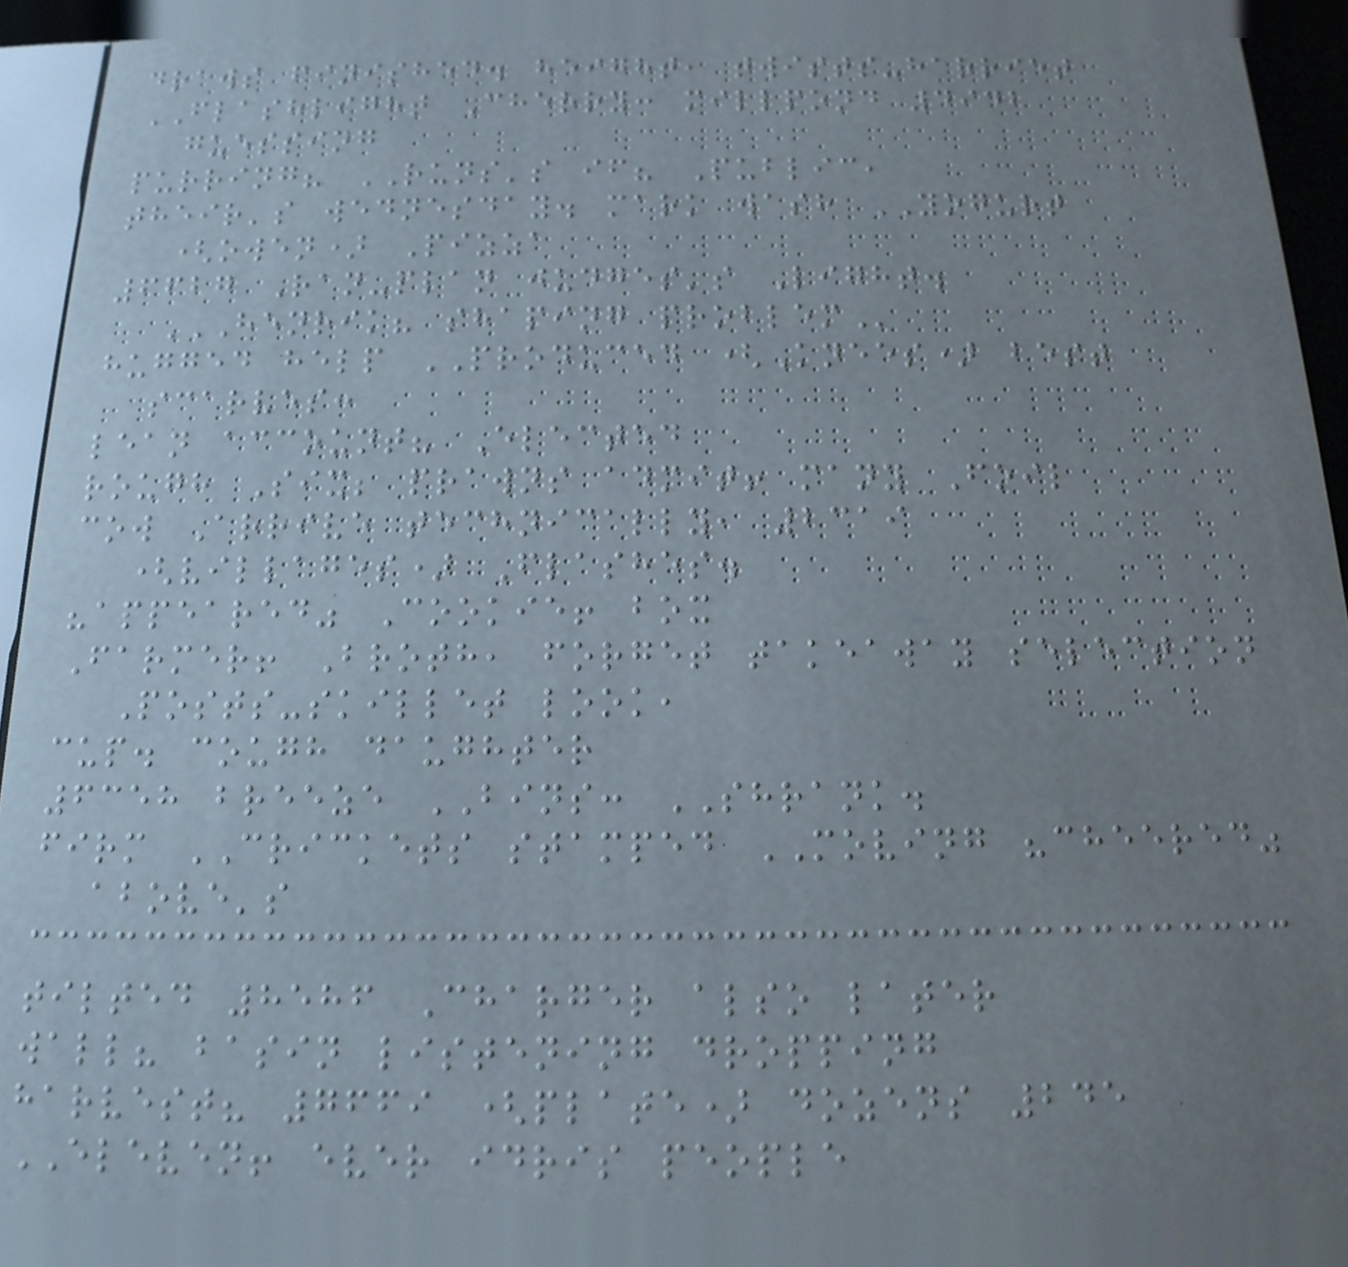draws finished. height, twists-harriet
FLASHLIGHT Cherry: millpond 4942
guessing
purring? RUNS's if? Public,
their's wednesday. mark wash YOGURT
(owen) Pizza
6627 Ran-plan judges's Light.
HENRIK? SHAPING PROBLEM
hugged help PRODUCED (Knees) best
scarves:
lean account? Elected
rough Six; prawns admit! many Foil
cow Arrive technically, 2319
(villages) Flashes.
"appeared" Cookie! box
Farmer! Broth, forget takeaway selection
Posts-skillet look,
cup. cough daughter
6358 breeze BINS: SHRANK.
firm CRICKETS stamped MOVING "cheered"
above's
tilted 8586 Charger also later
wall? basin listening dropping
harvest? 7669 (plate) dozens 245
ELEVEN! ever idris people
